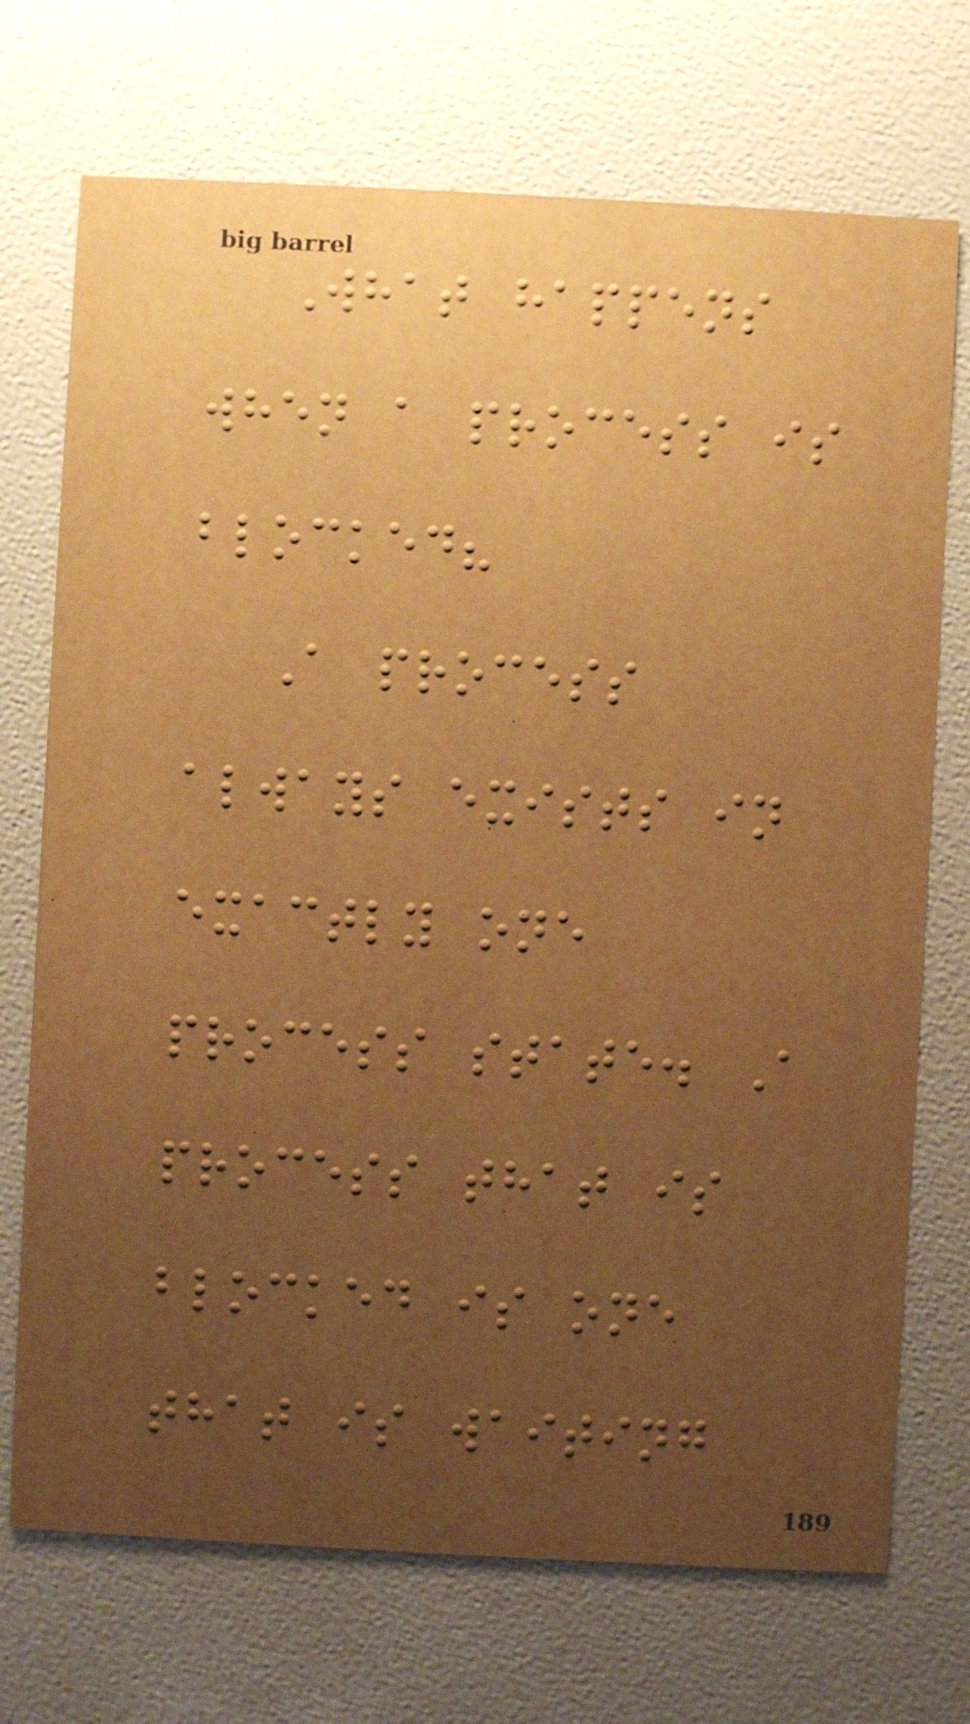What happens
when a process is
blocked?
A process
always exists in
exactly one
process state. A
process that is
blocked is one
that is waiting
